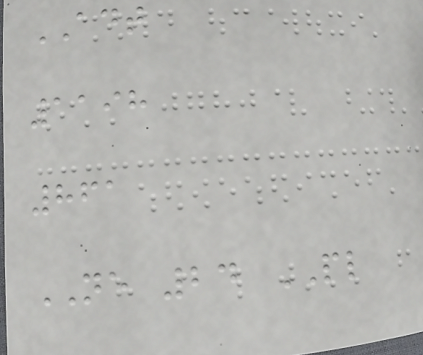ADT
1198
861
NE 24 PL
